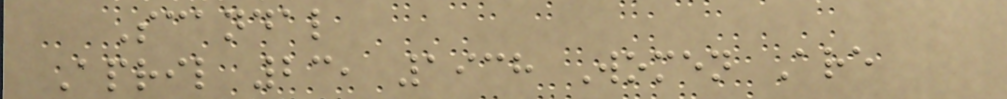Scandal
April 23, 1938 Women Are
